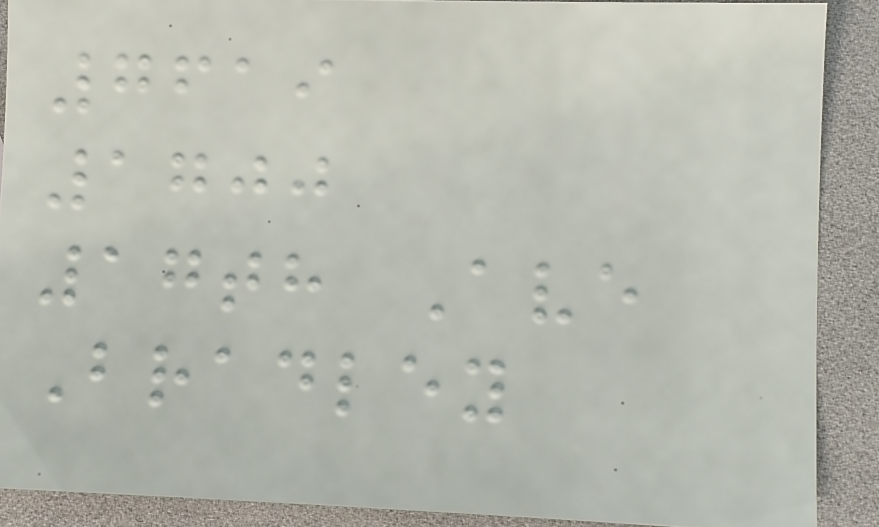7619
1700
17th Ave
Bradley
